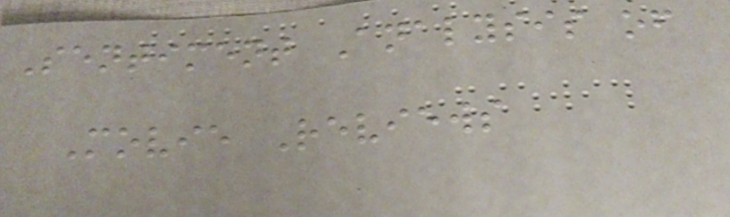Sentiment Analysis of
Movie Reviews
